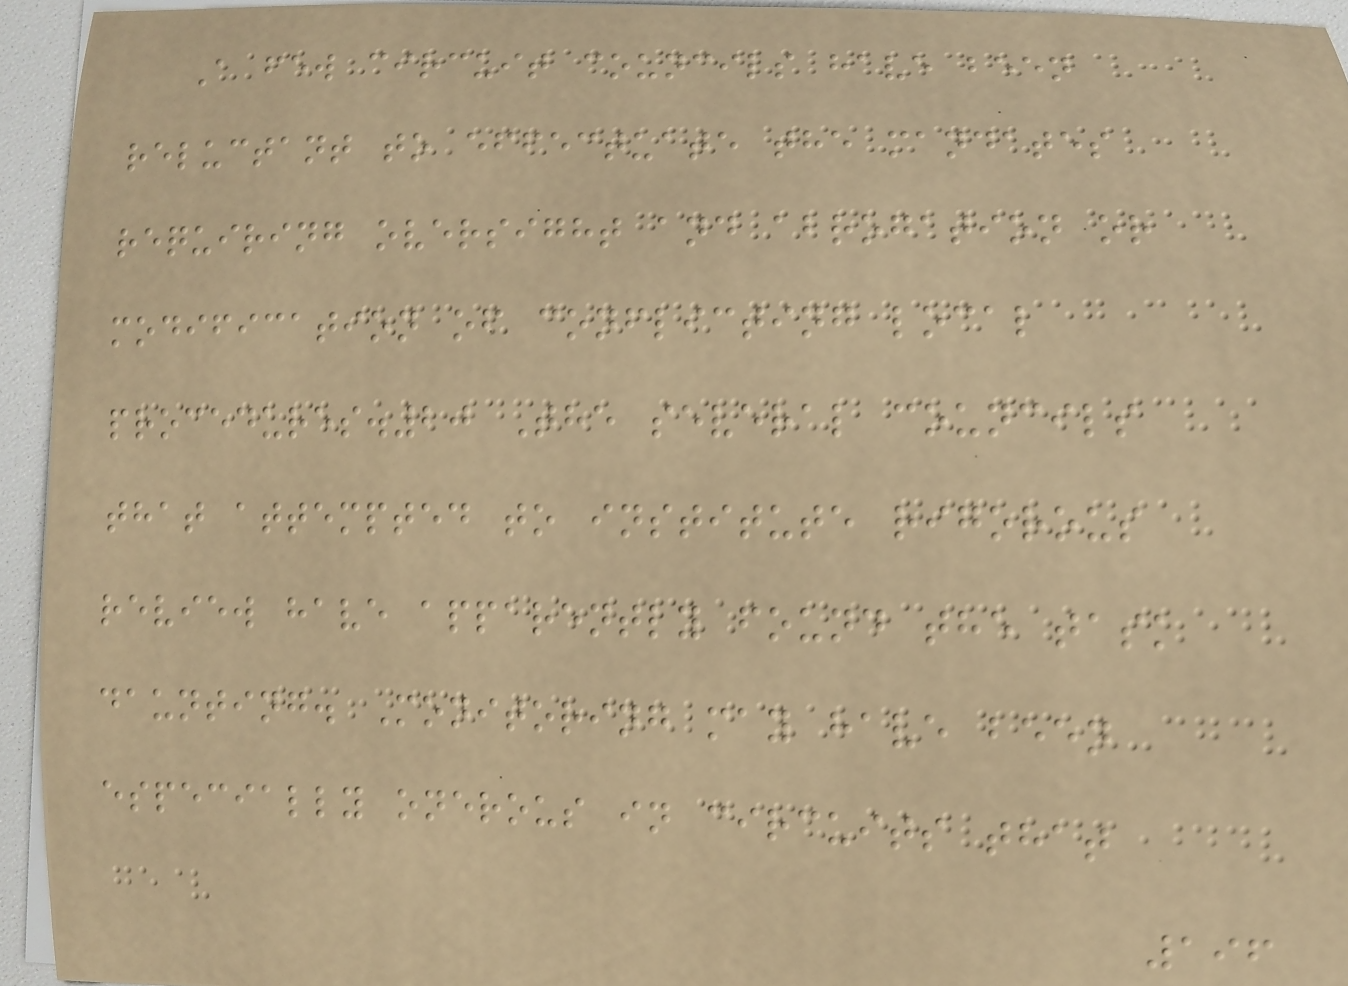A few circuit councils have been
reluctant to effectuate the mandates
requiring oversight and abrogation or
modification of conflicting local
procedures.20 The several councils
that attempted to institute rigorous
review have apparently found the task
daunting. Monitoring may have been
especially onerous in circuits that
196
